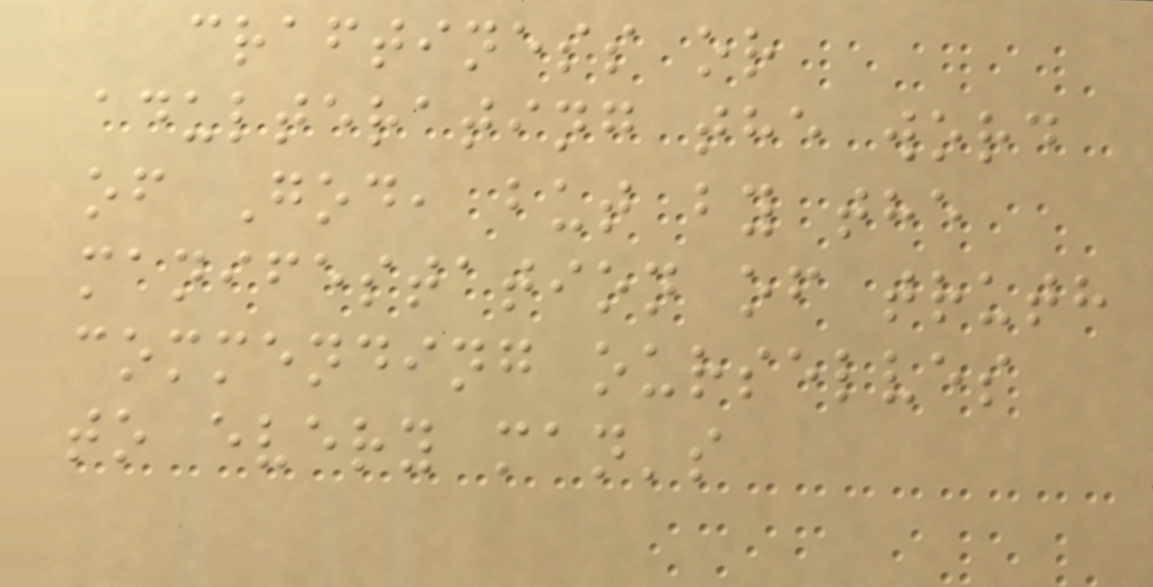craftiness or
adulterating the word
of God, but by the
manifestation of truth
commending ourselves
to every man's
